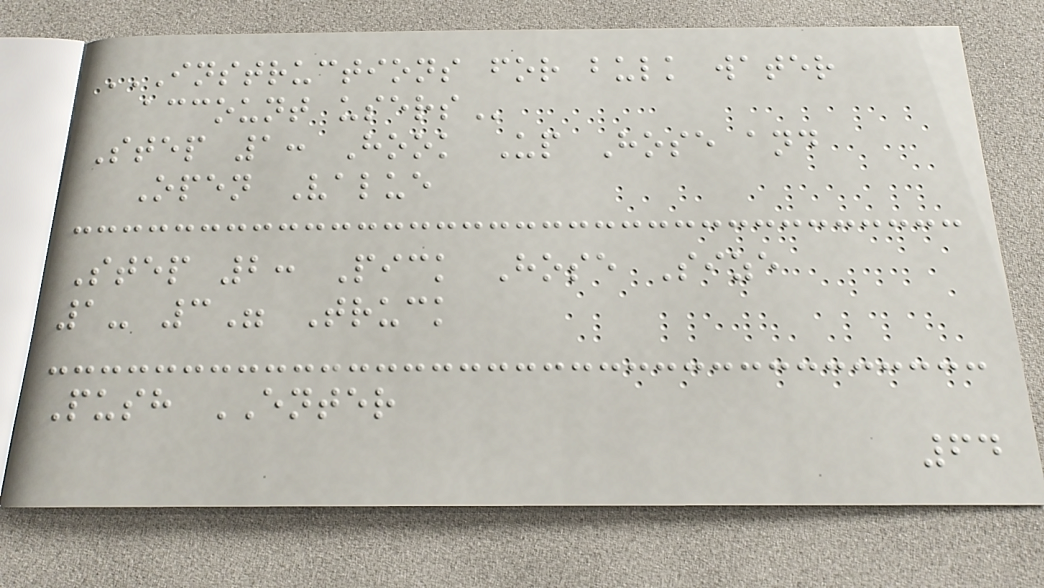INSTRUCTIONS FOR BULK WATER
ACCOUNT USERS
Step 1: Hook Up Hose and
Open Value
Step 2: Pick Hose Size
1- 3" Truck
Push ENTER
64
